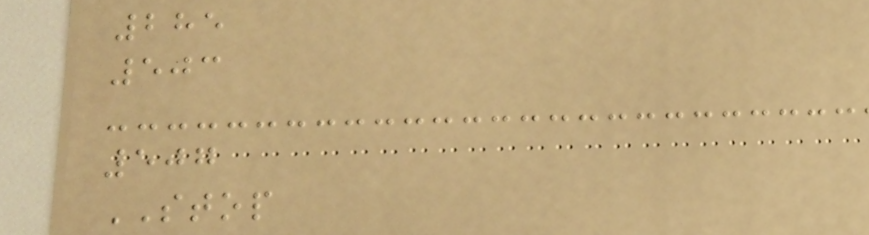285
503
507
STOP
